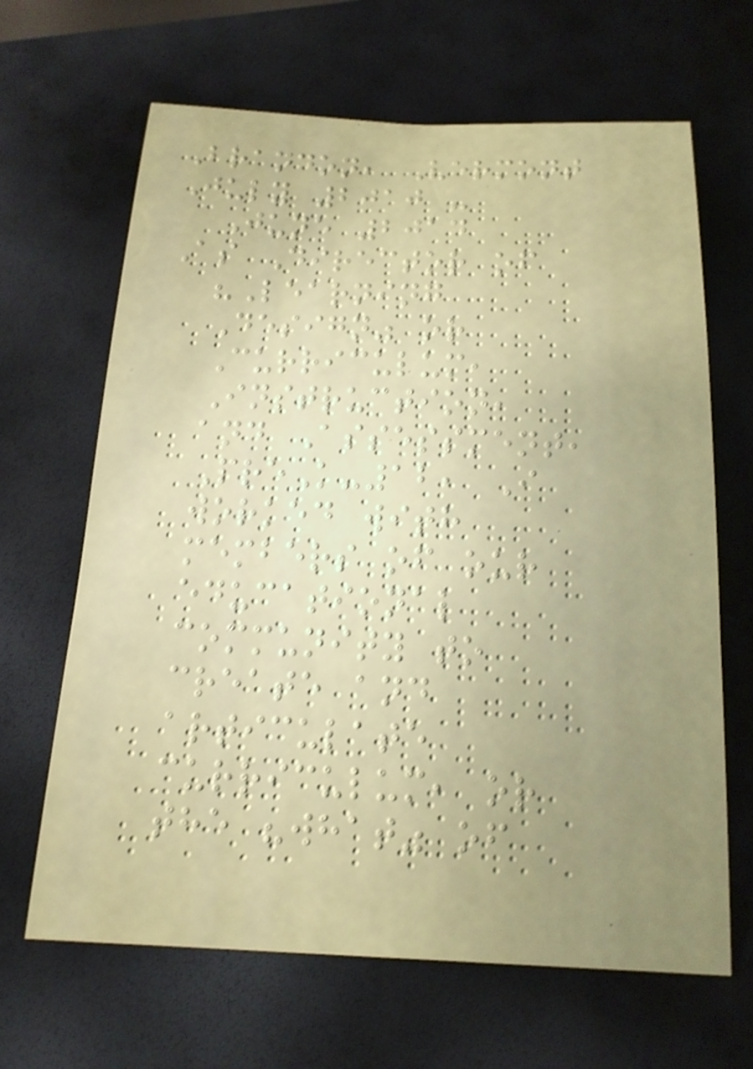Brandon, Vermont
July 2010 -
June 2014
As Director of
"Learning
Design" or
Curriculum,
Instruction,
and Assessment,
PreK-12, I
worked with
members of our
educational
community to
create and
articulate
curriculum, or
the "what" of
